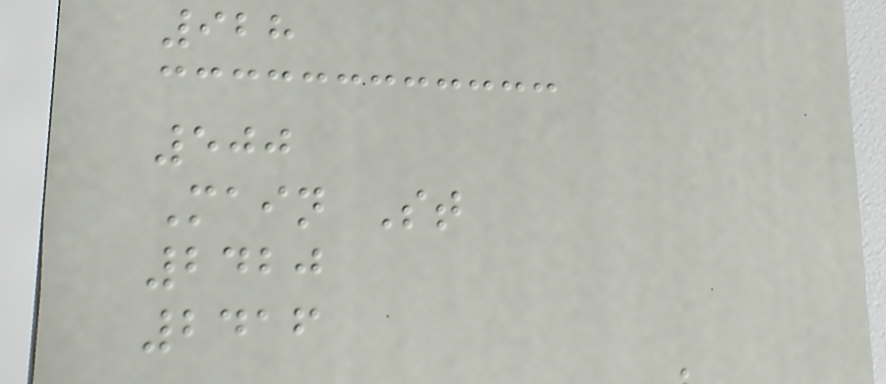928
500
Main St
2420
2416
